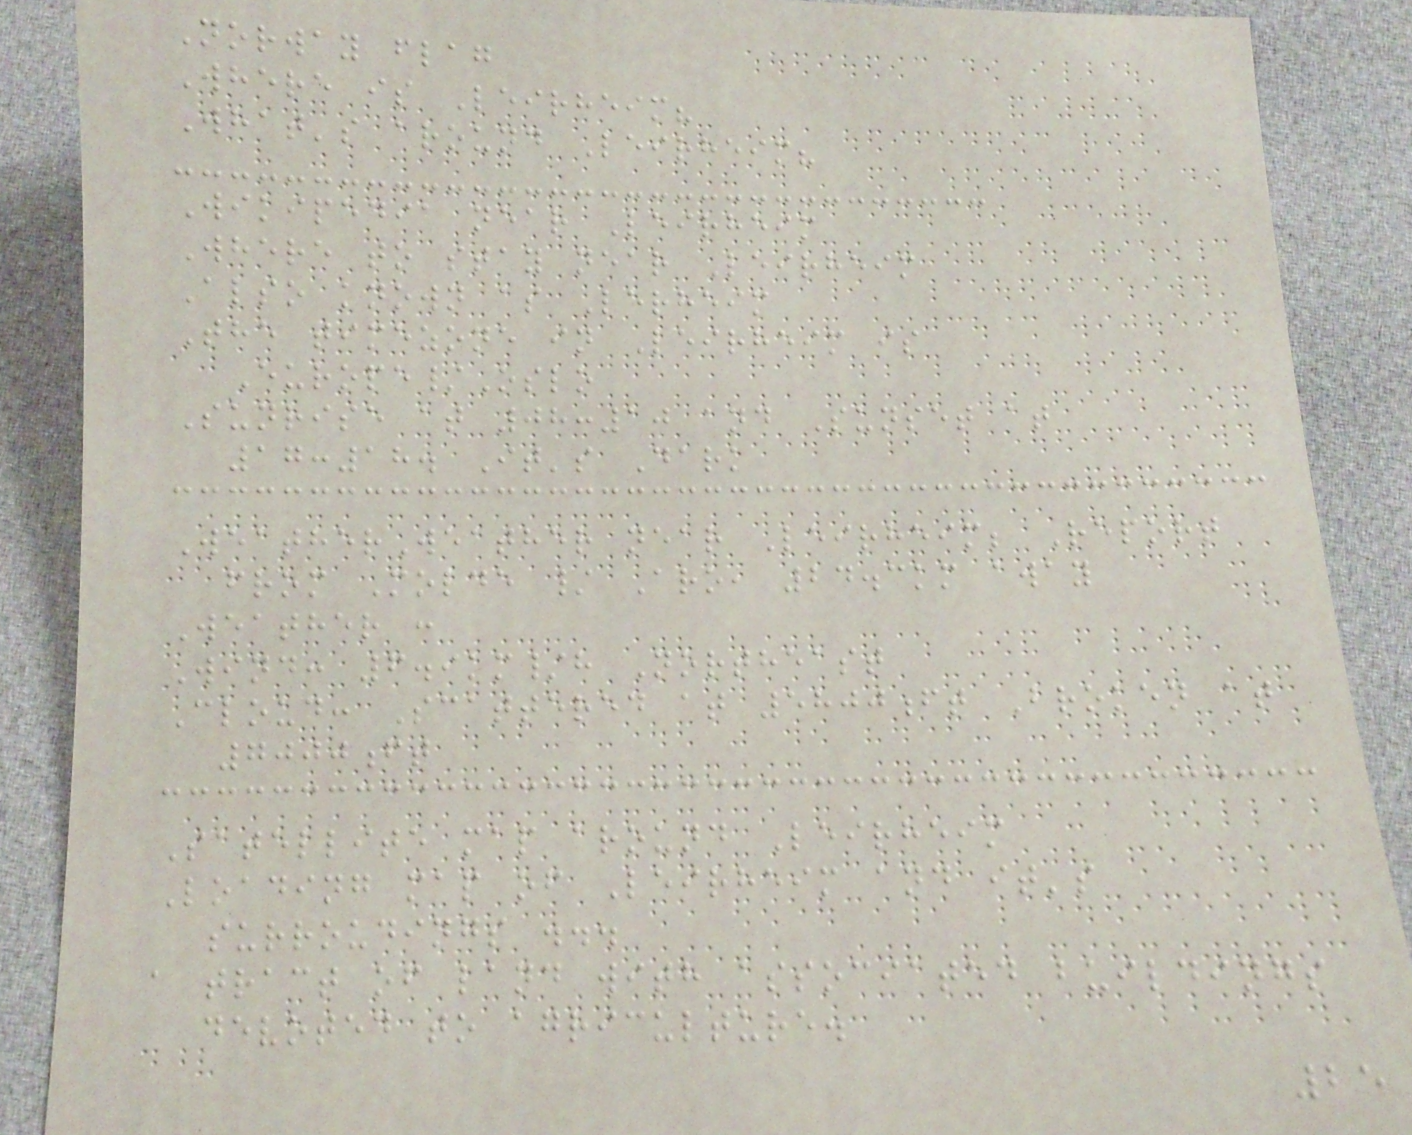Norway flag
Where is Leirheim?
What's around Leirheim?
Wikipedia near Leirheim
Where to stay near Leirheim
Also known as Lerheim
The timezone in Leirheim is
Europe/Oslo
Sunrise at 08:10 and Sunset at
17:18. It's Dark
WeatherWeather near Leirheim; Report
from Molde / Aro, 24.3km away
Weather :
Wind: 6.9km/h Northeast
Cloud: Scattered at 5800ft Broken at
7000ft
Satellite map around Leirheim
Loading map of Leirheim and it's
surroudings ...
a tract of land with associated buildings
devoted to agriculture.
25
